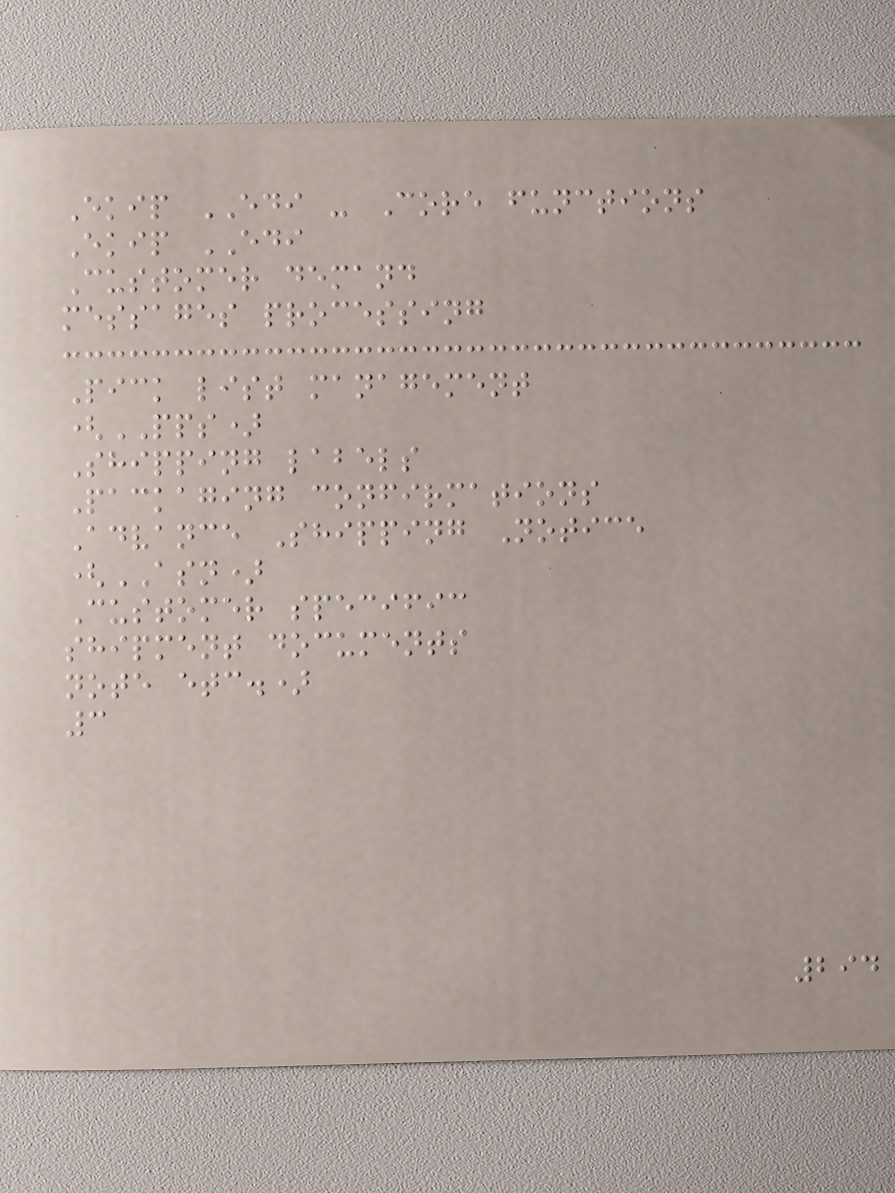Ekip EDI - Core functions
Ekip EDI
Customer demand
messages processing
Pick list management
(PPS)
Shipping labels
Packaging confirmations
Advance Shipping Notice
(ASN)
Customer specific
shipment documents
note etc.)
3
294
